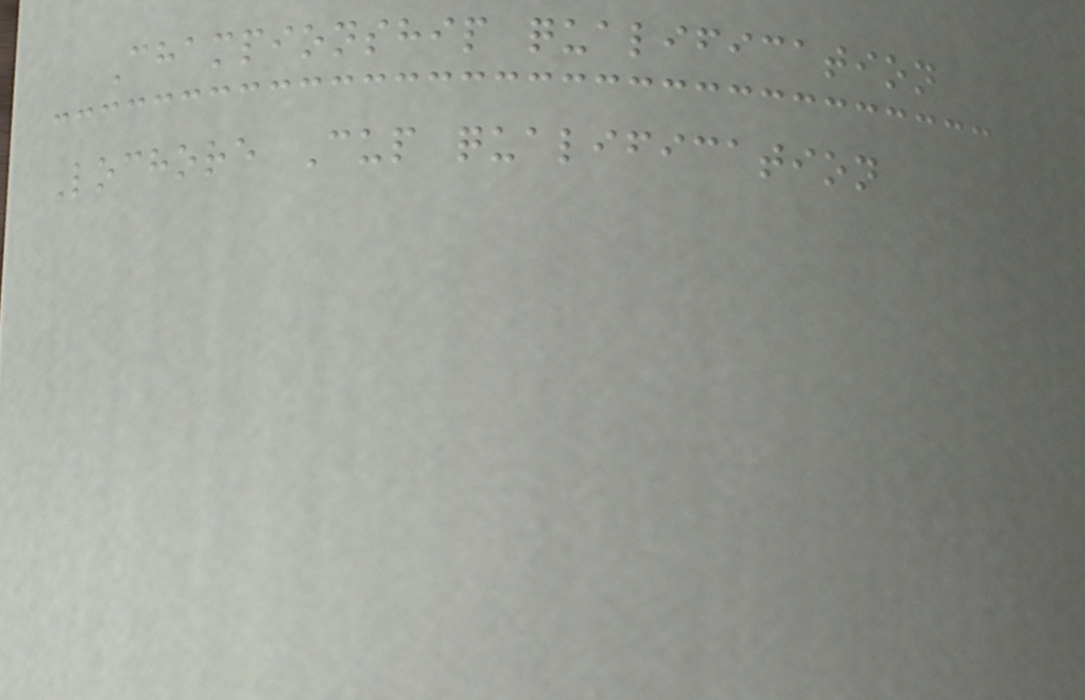Championship qualification
Lochore Cup qualification
